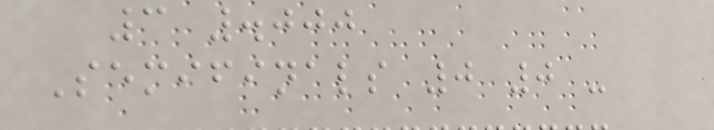3 .000
Semifinals 0 0 -
